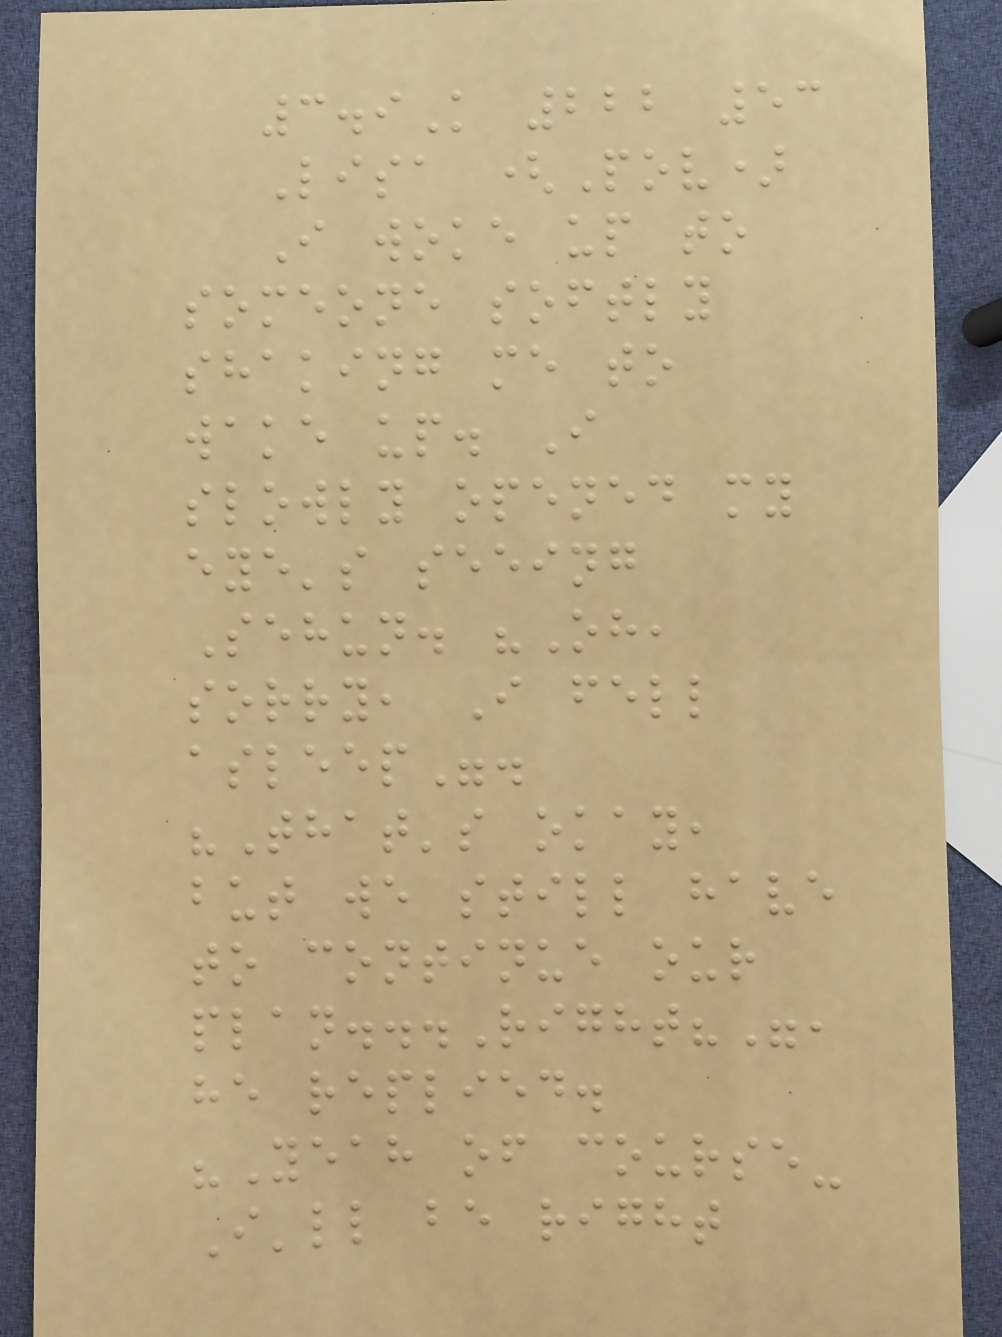3.9K 222 53
Lisa (Pov)
I woke up to
someone softly
shaking me to
wake up. I
slowly opened my
eye's seeing
Sehun. "Oh,
sorry, I fell
asleep".
"That's okay,
but we still have
to continue our
plan...Right?",
he replied.
"Yeah of course-
I'll be right
